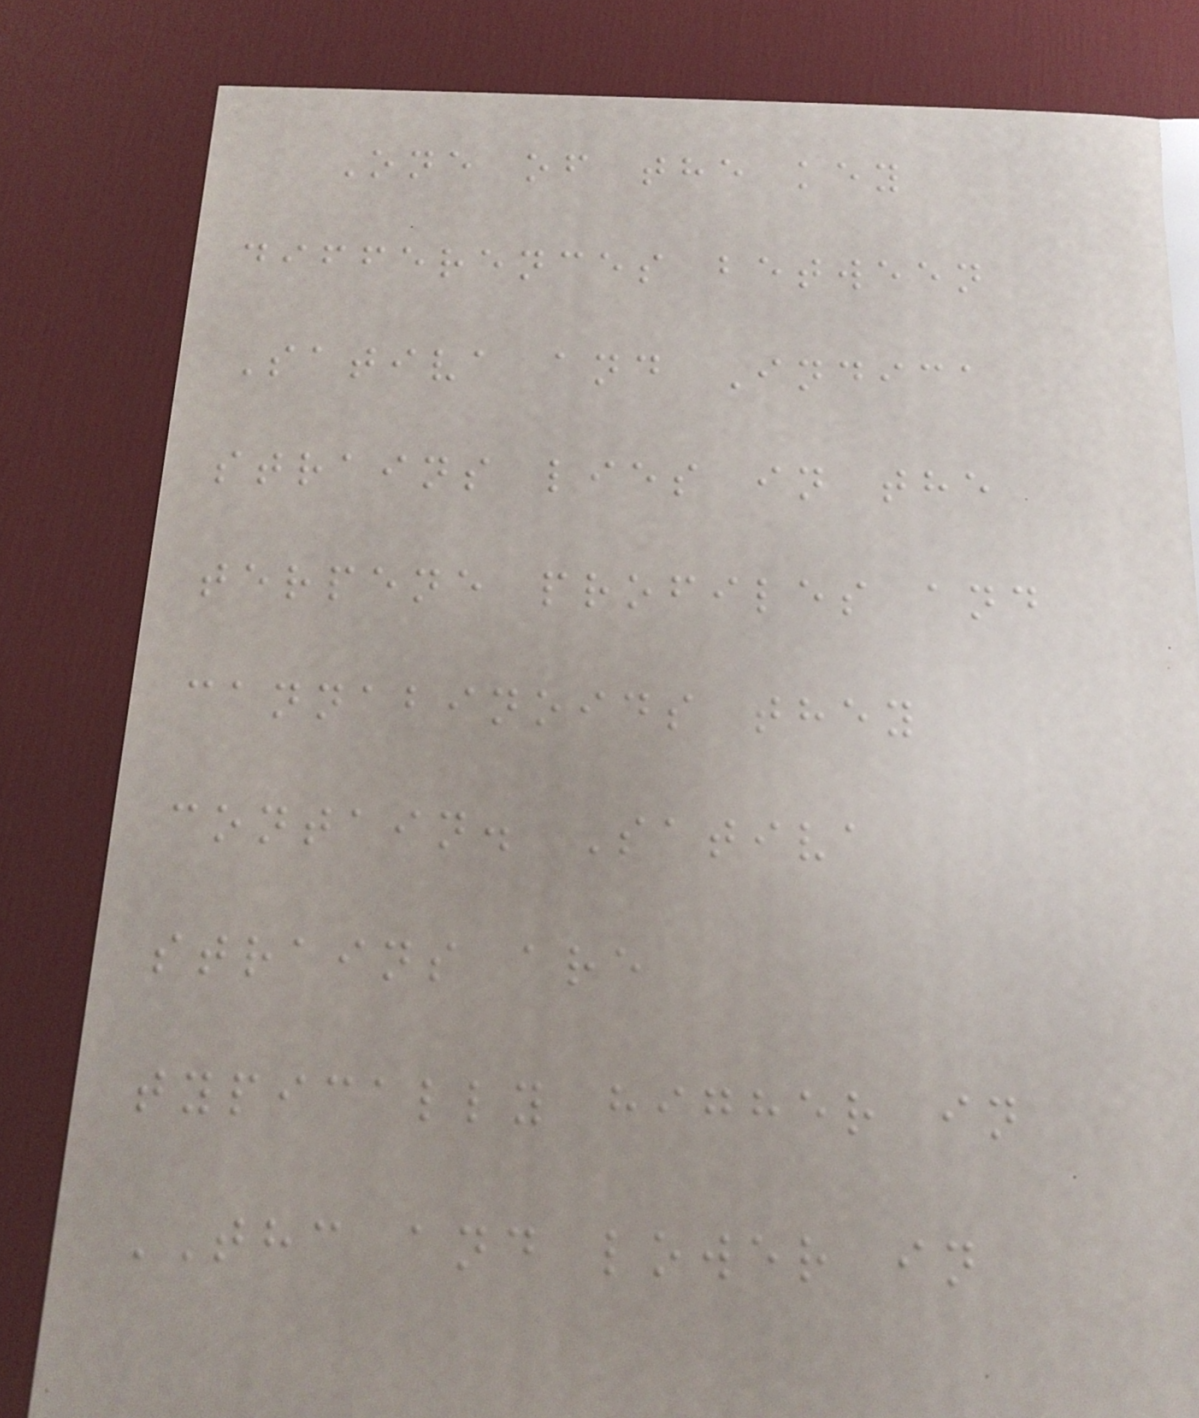One of the key
differences between
Sativa and Indica
strains lies in the
terpene profiles and
cannabinoids they
contain. Sativa
strains are
typically higher in
THC and lower in
